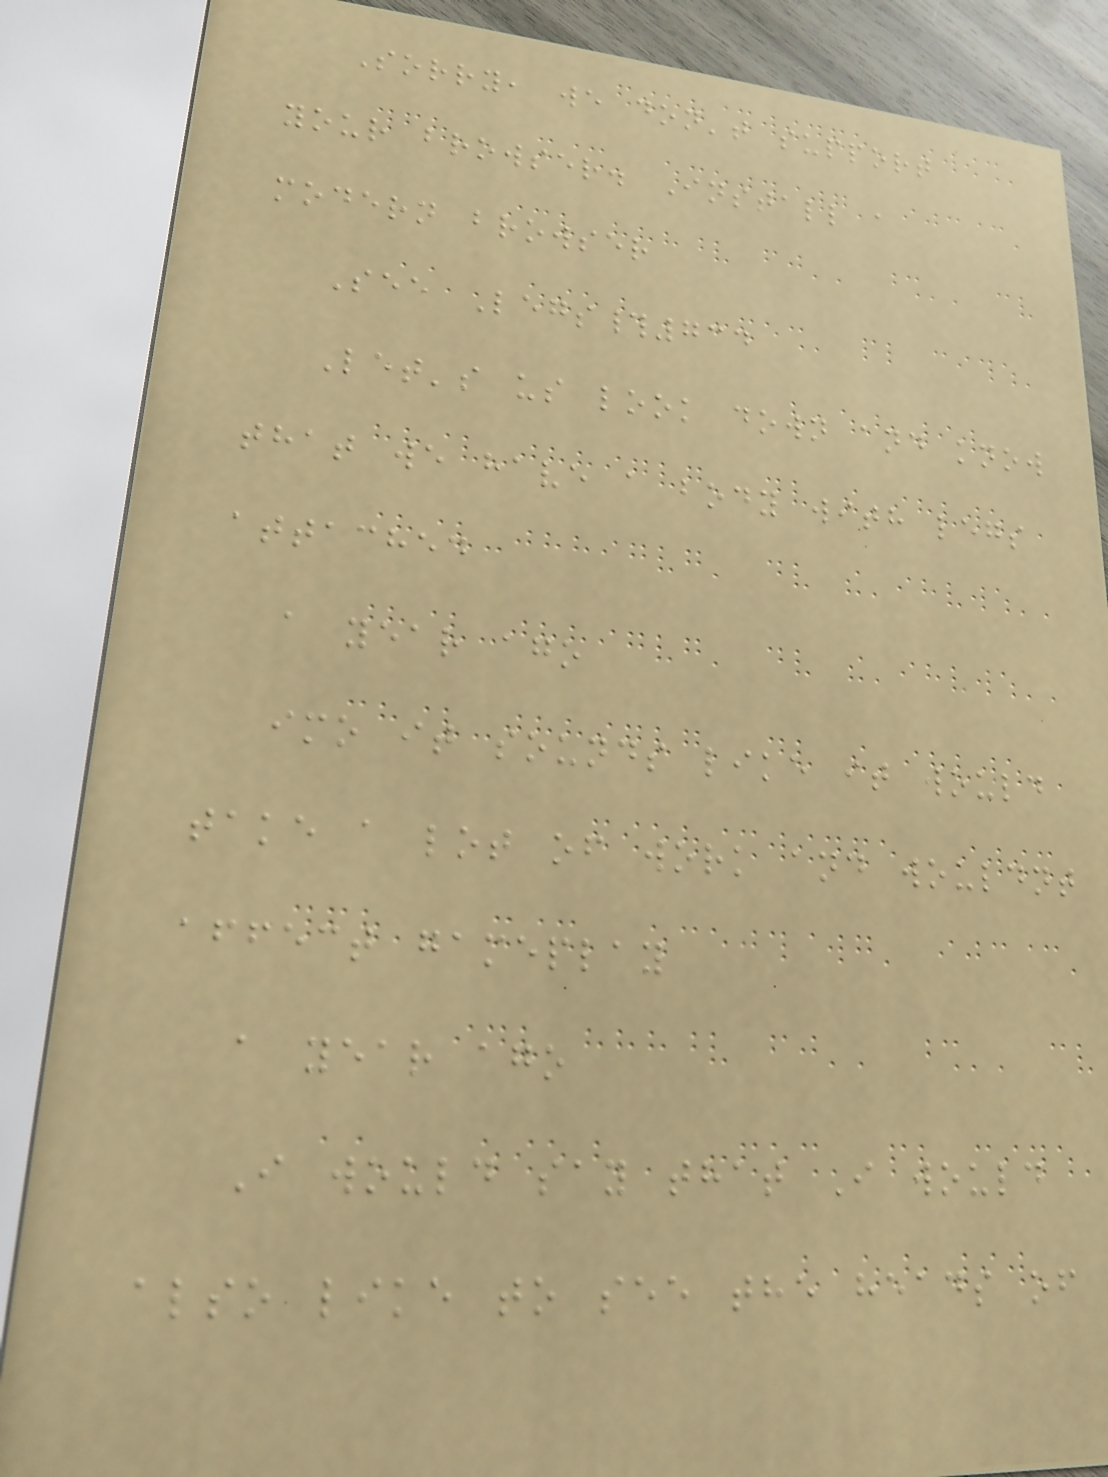Sorry, we don't support
your browser. Install a
modern browser
See Legs#734
Let's us look down and know
that we have a body with legs
attached
a year ago
imo it sounds like it would
take a lot of work and wouldnt
affect gameplay
a year ago
I would say that I would
also like to see the heads of
